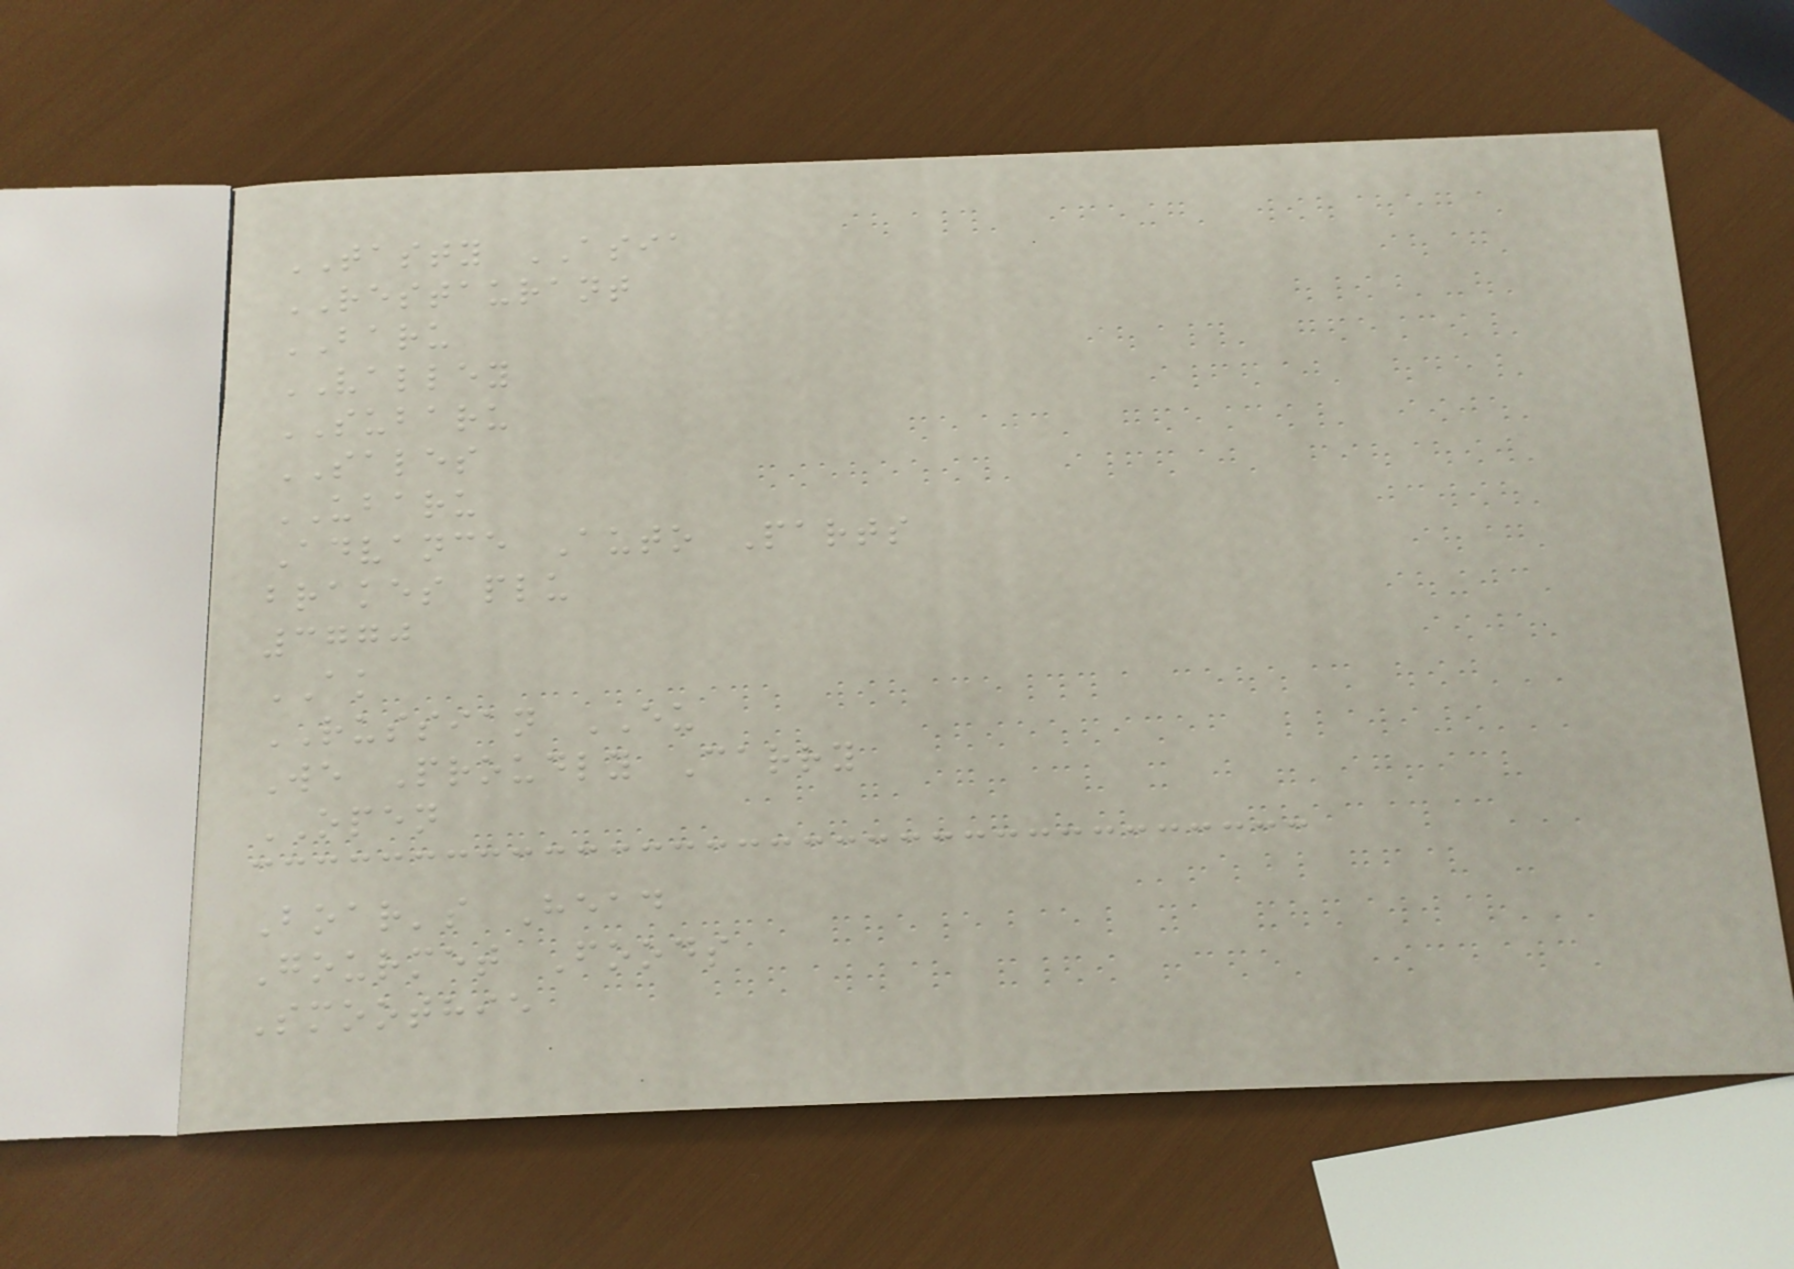TASTY ASIA
RESTAURANT
BARU
VALLEY
SUBARU
SALES
UBARU
Advance Auto Parts
brakes plu
3770
AK
RUSSIAN EU
We Proudly Carry
OPEN
Boar's Head
Gourmet Foods
Smoothie
